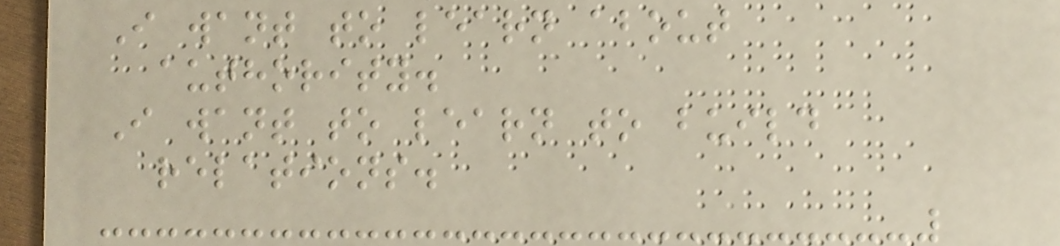I want to learn about
authority.
I want to learn to build
relations.
